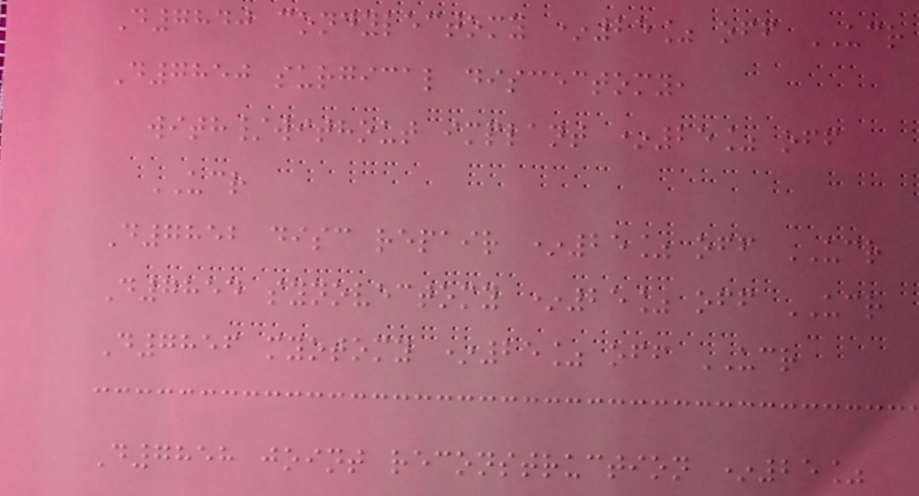D7840 condylectomy *25% off UCR
D7850 surgical discectomy,
with/without implant *25% off
UCR
D7852 disc repair *25% off UCR
D7854 synovectomy *25% off UCR
D7856 myotomy *25% off UCR
D7858 joint reconstruction *25%
